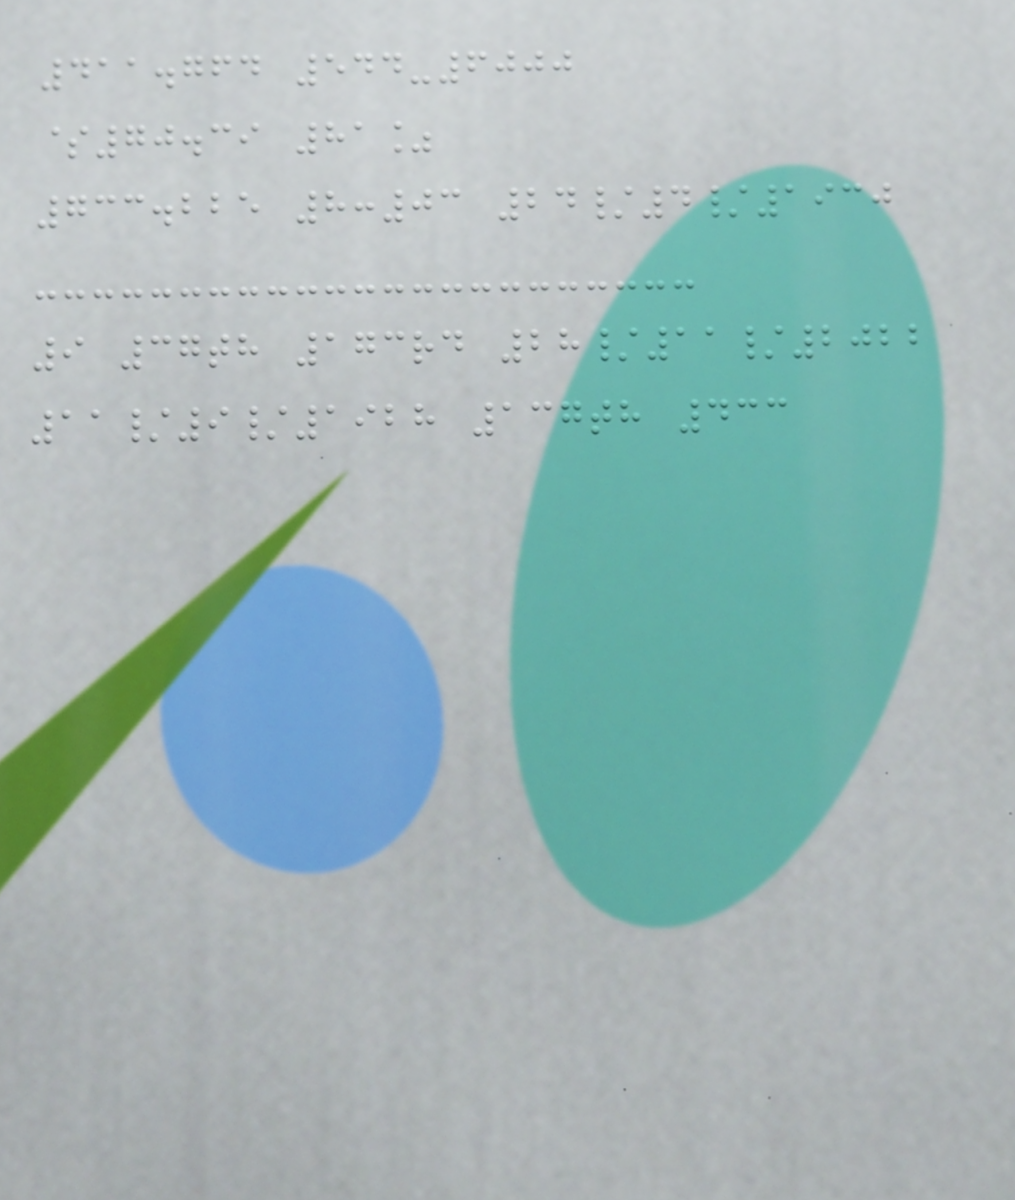411.764 544-6000
$70.39 81%
733.225 8:03 24/4/1930
9 37th 173rd 28/11/2022
11/9/1928 137th 433
